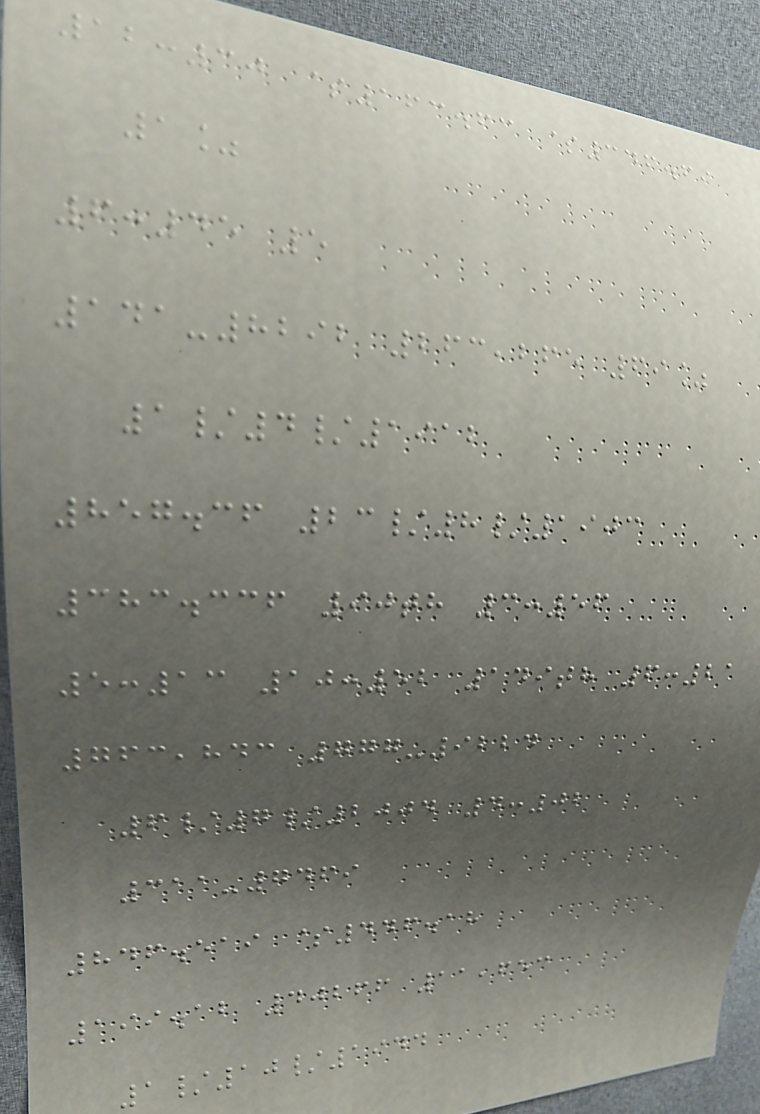12:30 $163.63 $346.69
1%
6:45 5
141-8292 263,265 69%
1/4/1912
857.36 23/8/1903
383.336 90th 3:56
5:13 10:52 149th 6:21
763,843 777-9224
6/7/2004 4:02
311-7469
846.519 $446.18
199.12 40266 11,653
1/10/1944
